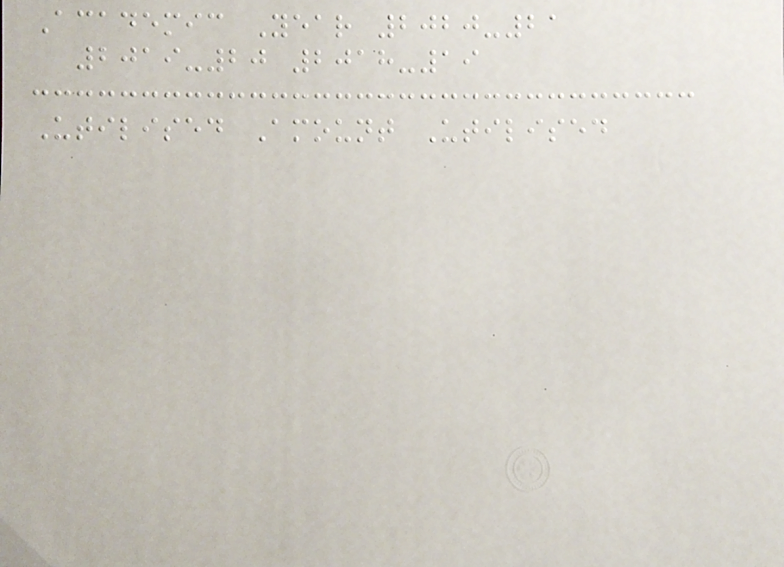Academic Year 2020-21
2019-20 2018-19
Utilised Amount Utilised
